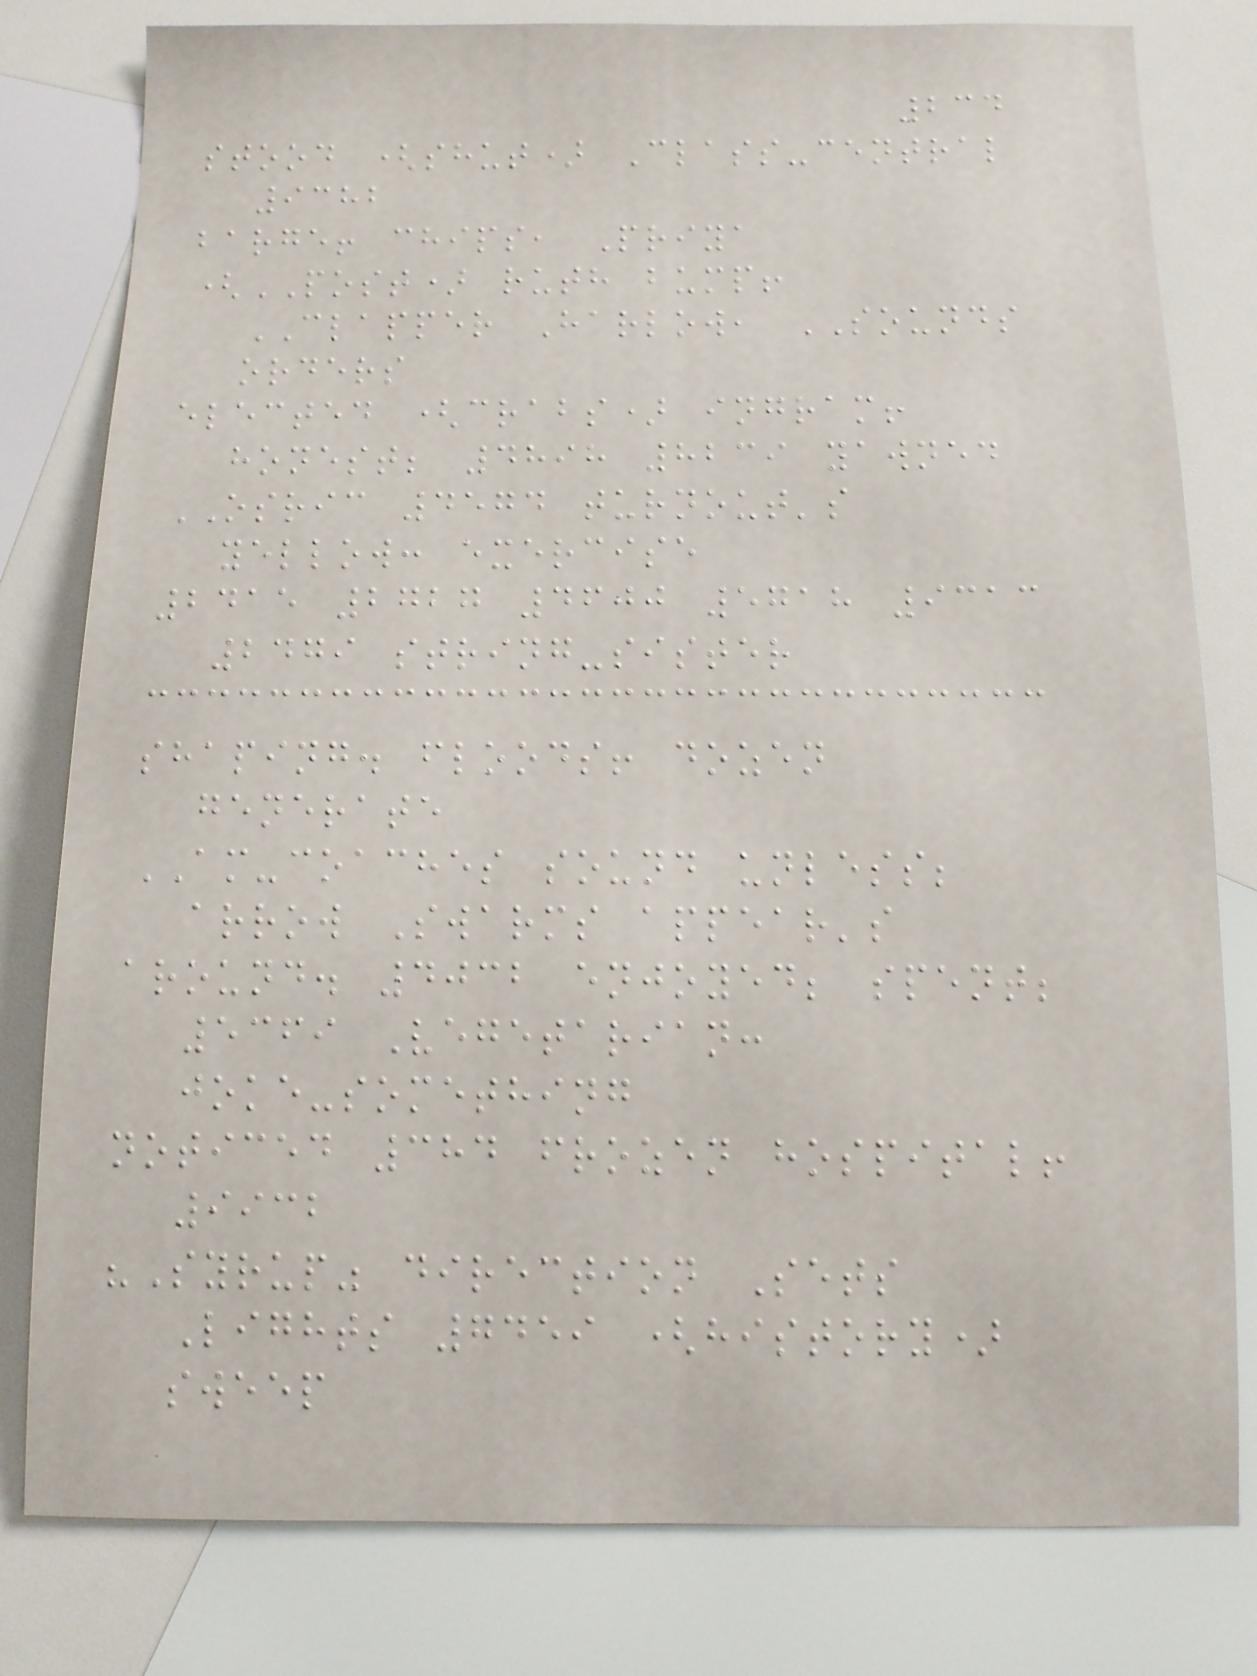234
stood (shut) Class-central
9382
barge! chips, Priya
(POST) ruth bump!
CLAPPER Harlow, SOUNDS
orders
elected (crabs) ingram!
honest; 4898 8239 yawned
OSRIC 4574 turnout's
yellow: exercise
2415 2727 4600 5718 9313
2479 string-sister
shaping. floods! dozen
generate
AM-coaches sound unless;
arrow Swarms appear's
around. 4032 enjoyed; spent;
5369 Vegetarian:
joke-something
noticed 384 frozen hospital!
9932
"Syrup" direction Sets
Lights 7459 (history)
sweep
